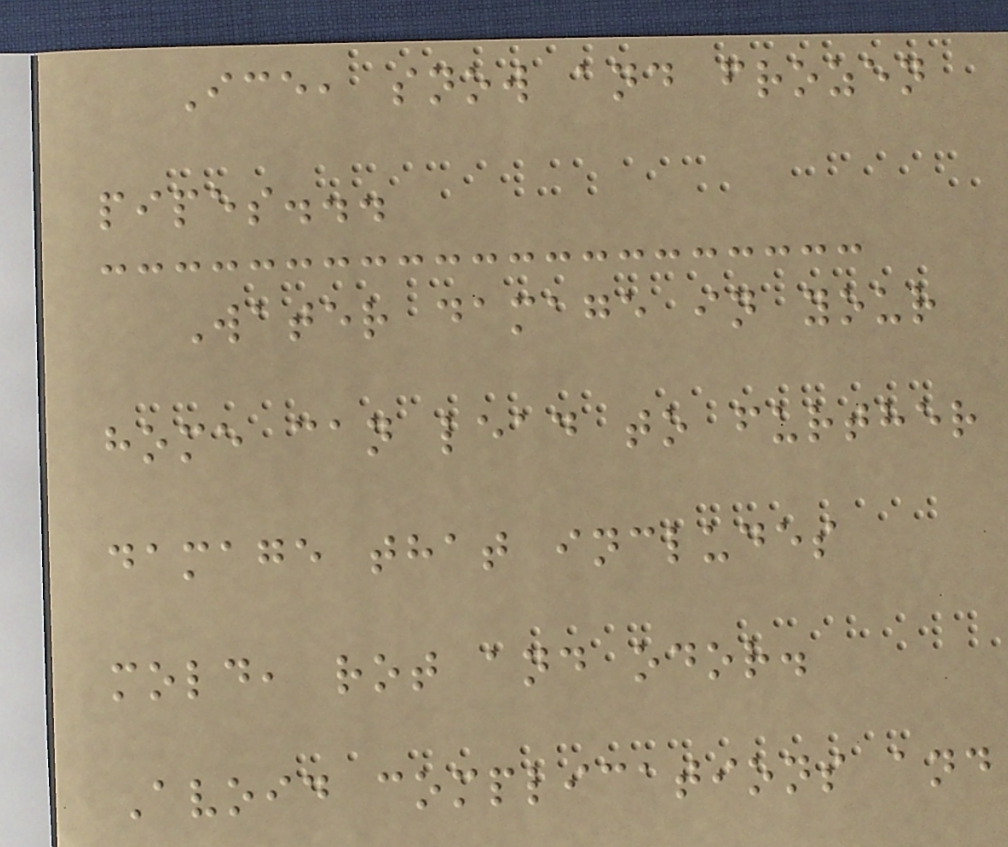Ice, snow and frozen
pipes...
Water damage in your
home can lead to further
damage that includes
mold, rot and odor.
Avoid complications and
